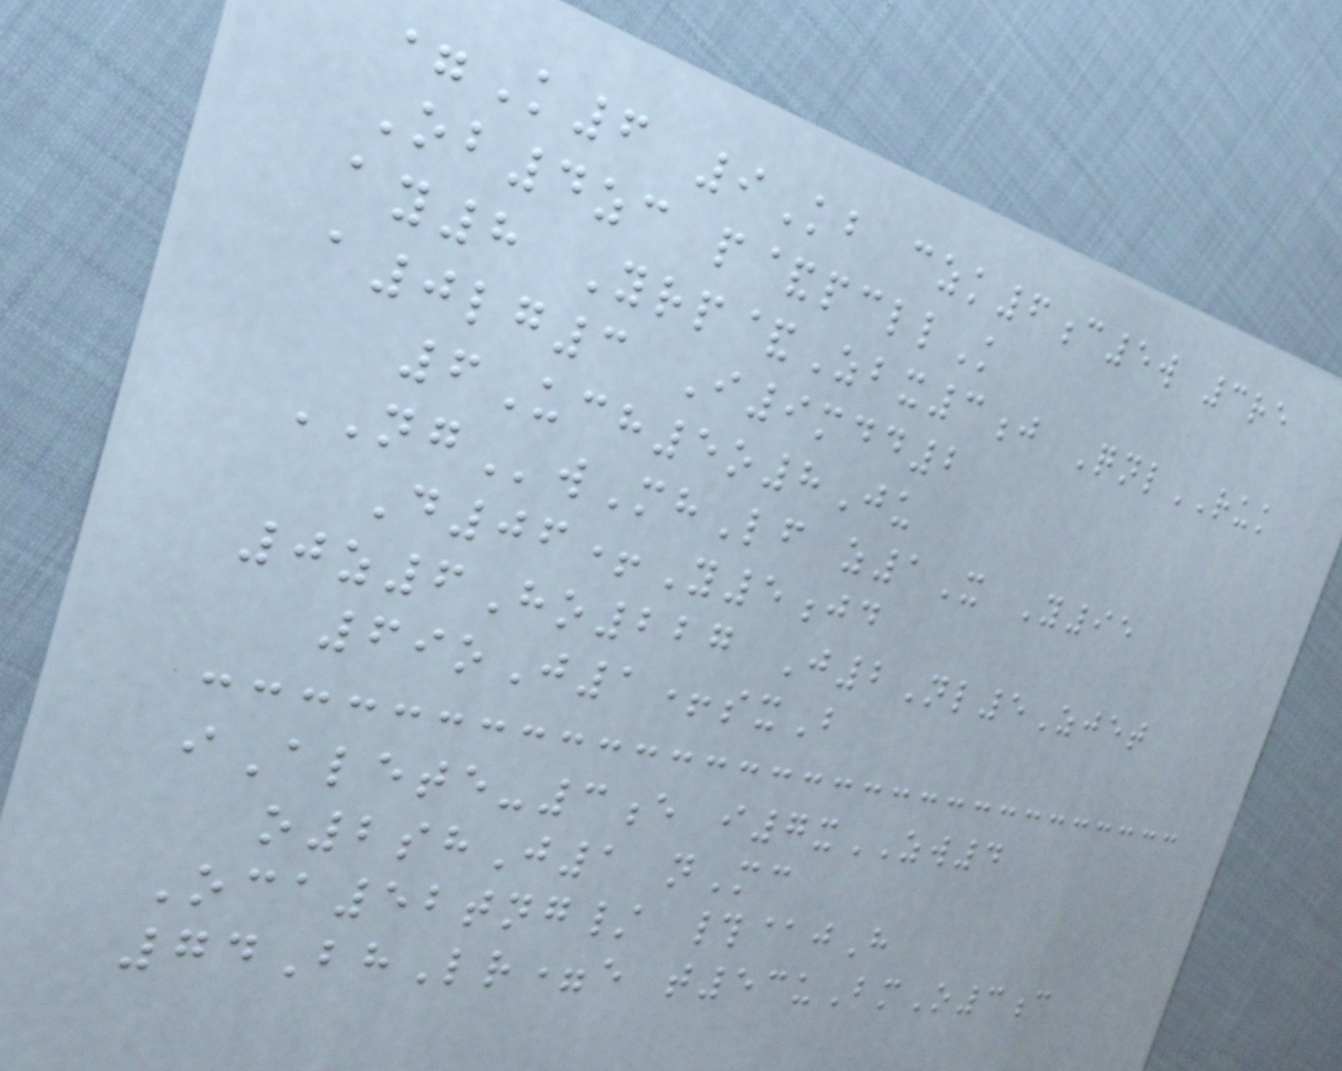=K6 9Kb czk6c5w 3re
Ob4zc p&pcllK
ay8 Yrp&Zbx3j QnlRUK
a0lg3 I9mdd2
6Uch5o8Ju
NGwMhLf z1X Y95
D06+Y5jd
0z6Ho227 J2Nl5Zjet
69oJ1+sxB
iAlete-3e i7xZW4
o2shJ1 nMc
Oca52tng/ #@jH
74BhLr=e t53uBmO3c
